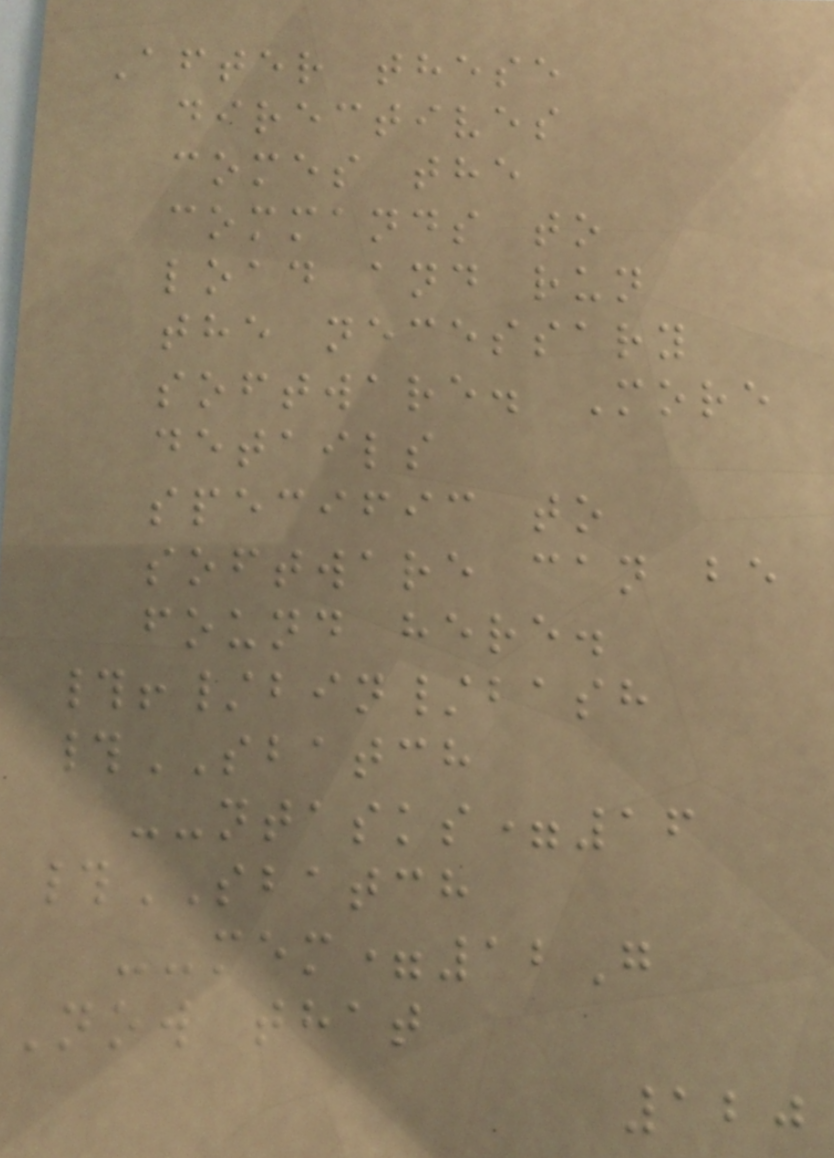After these
directives
comes the
commands to
load and run
the necessary
software. More
details
specific to
software can be
found here.
#!/bin/bash
#SBATCH
--ntasks=16
#SBATCH
--mem=12G
Now that
120
